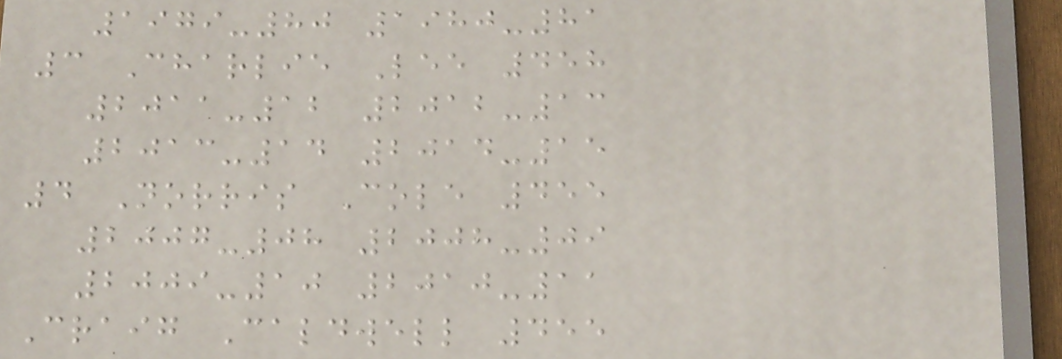1979-80 1980-81
3 Charlie Lee 458
2011-12 2012-13
2013-14 2014-15
4 Norris Cole 455
2007-08 2008-09
2009-10 2010-11
Craig Caldwell 455
